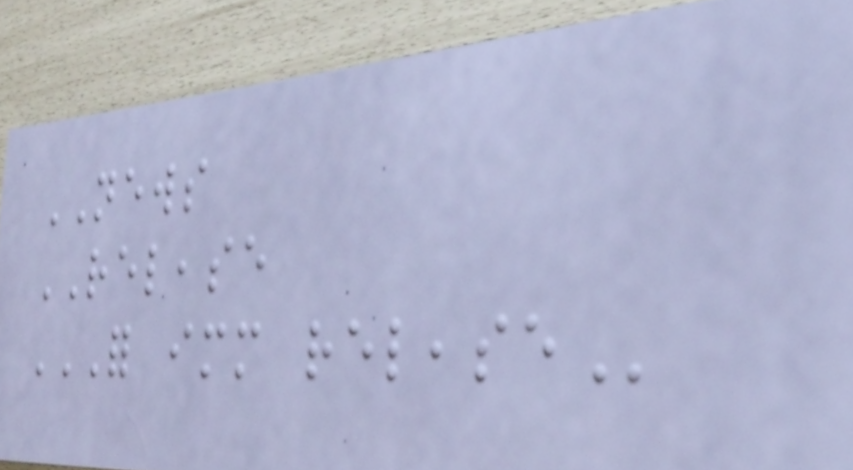NEWS
RELEASE
FOR IMMEDIATE RELEASE
